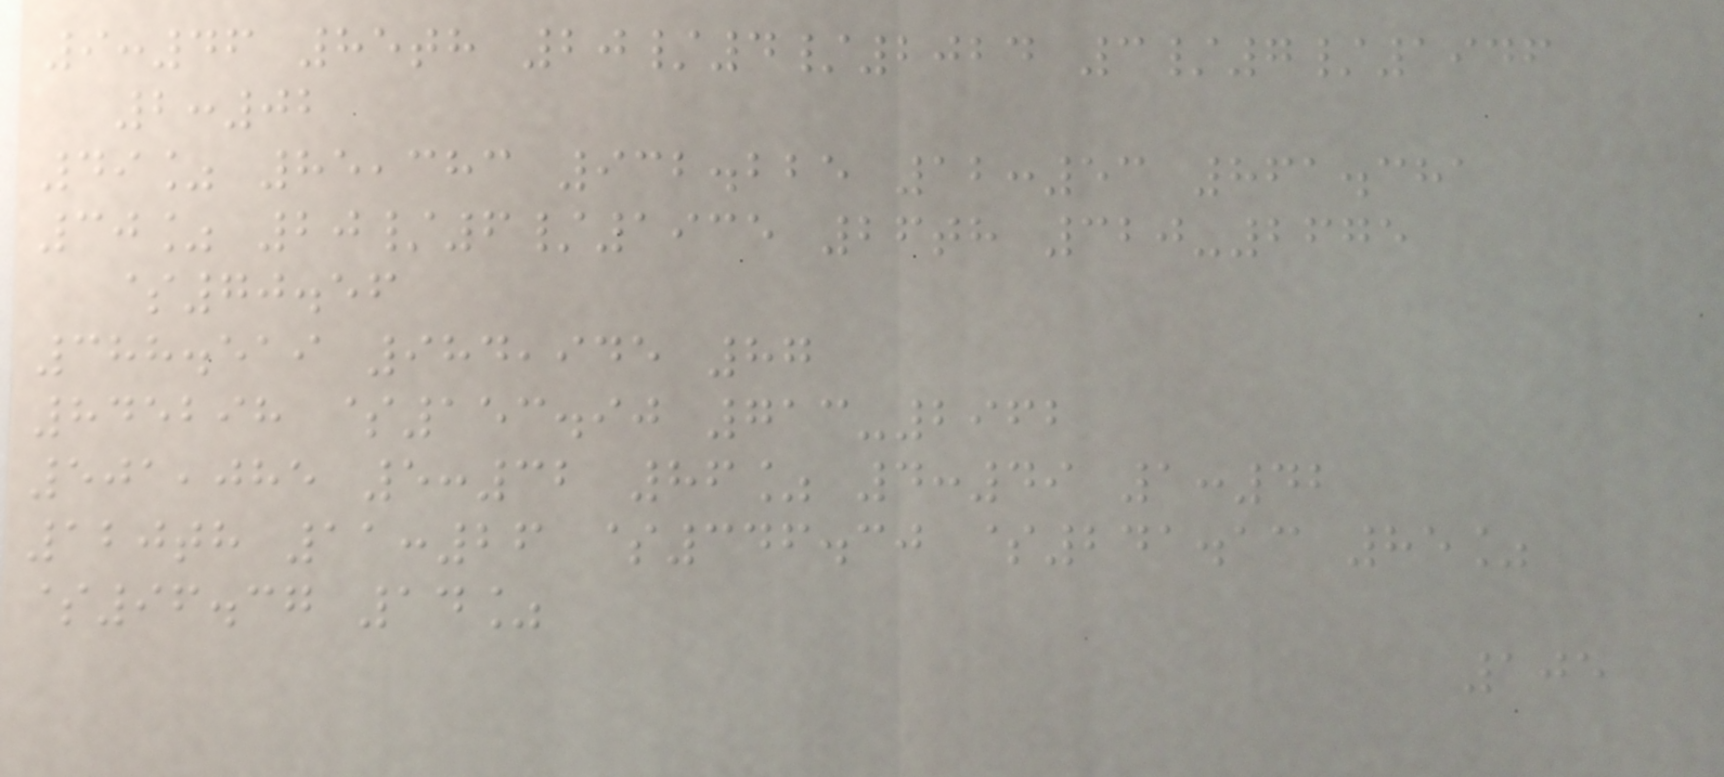9:46 85th 20/4/2024 3/7/1946
2:02
49% 85,383 932.225 12:53 861.381
30% 20/6/1935 26th 320-2675
$70.56
388.519 984,945 87
845298 $153.90 713-2962
501,085 5:32 86% 4:49 1:42
120th 11:26 $346.30 $241.13 85%
$96.37 14%
105
